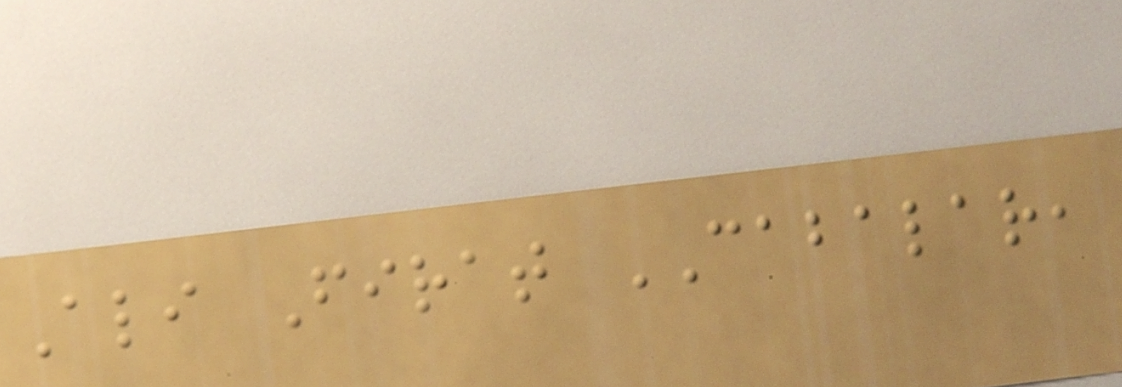Ali Firat CABALAR,
